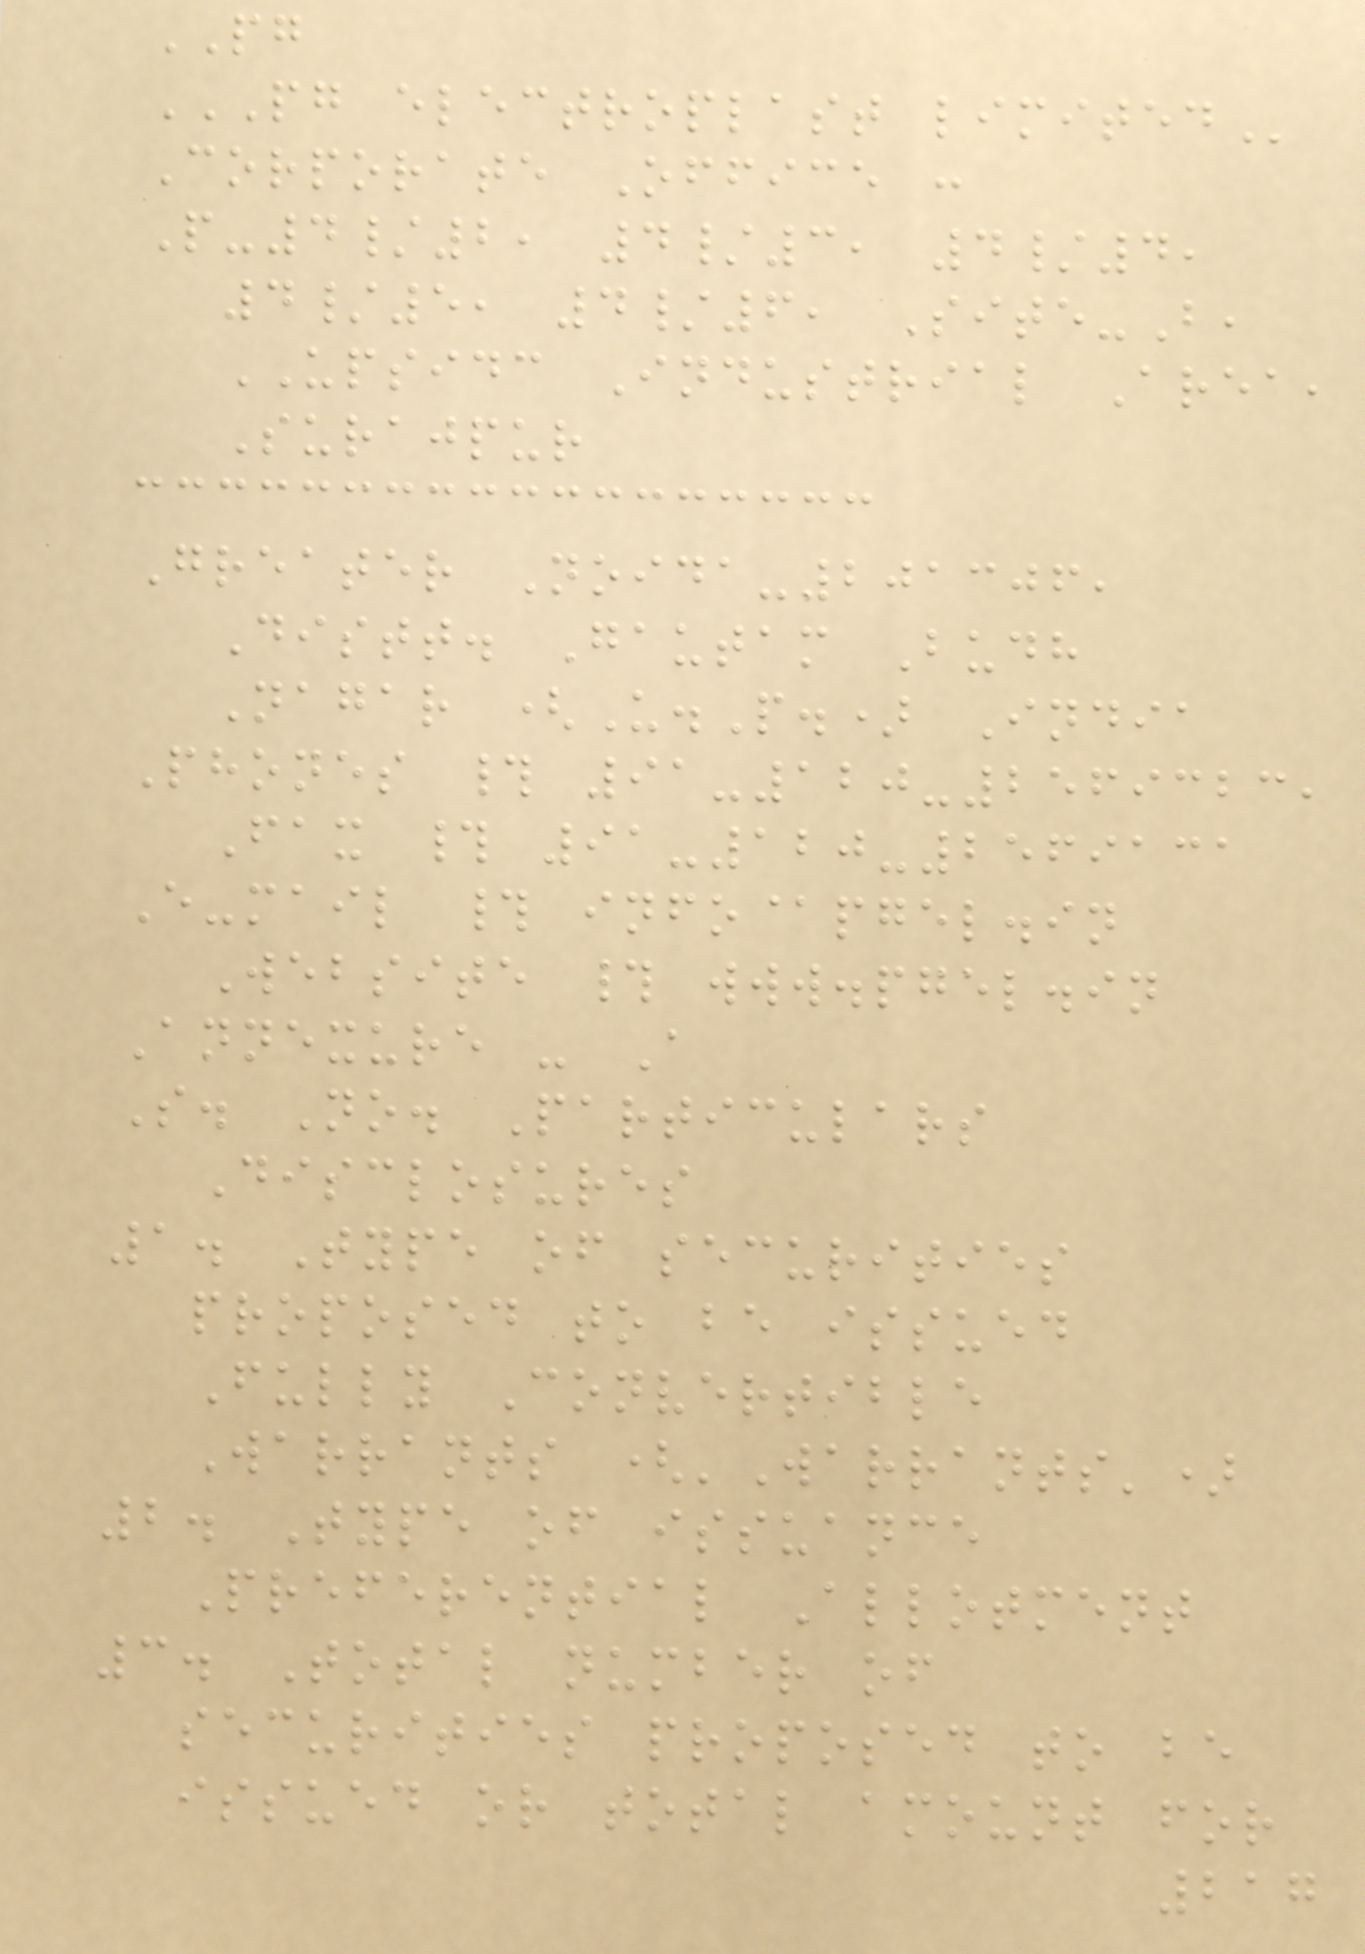PG
PG ELECTROPLAST LIMITED
Corporate Office :
P-4/2, 4/3, 4/4,
4/5, 4/6, Site-B,
UPSIDC Industrial Area,
Surajpur
Greater Noida-201306,
Distt. Gautam Budh
Nagar (U.P.) India
Phones # 91-120-2569323,
Fax # 91-120-2569131
E-mail # info@pgel.in
Website # www.pgel.in
Annexure - A
S. No. Particulars
Disclosures
1. Type of securities
proposed to be issued
Fully Convertible
Warrants ('Warrants')
2. Type of issuance
Preferential Allotment
3. Total number of
securities proposed to be
issued or total amount for
217
